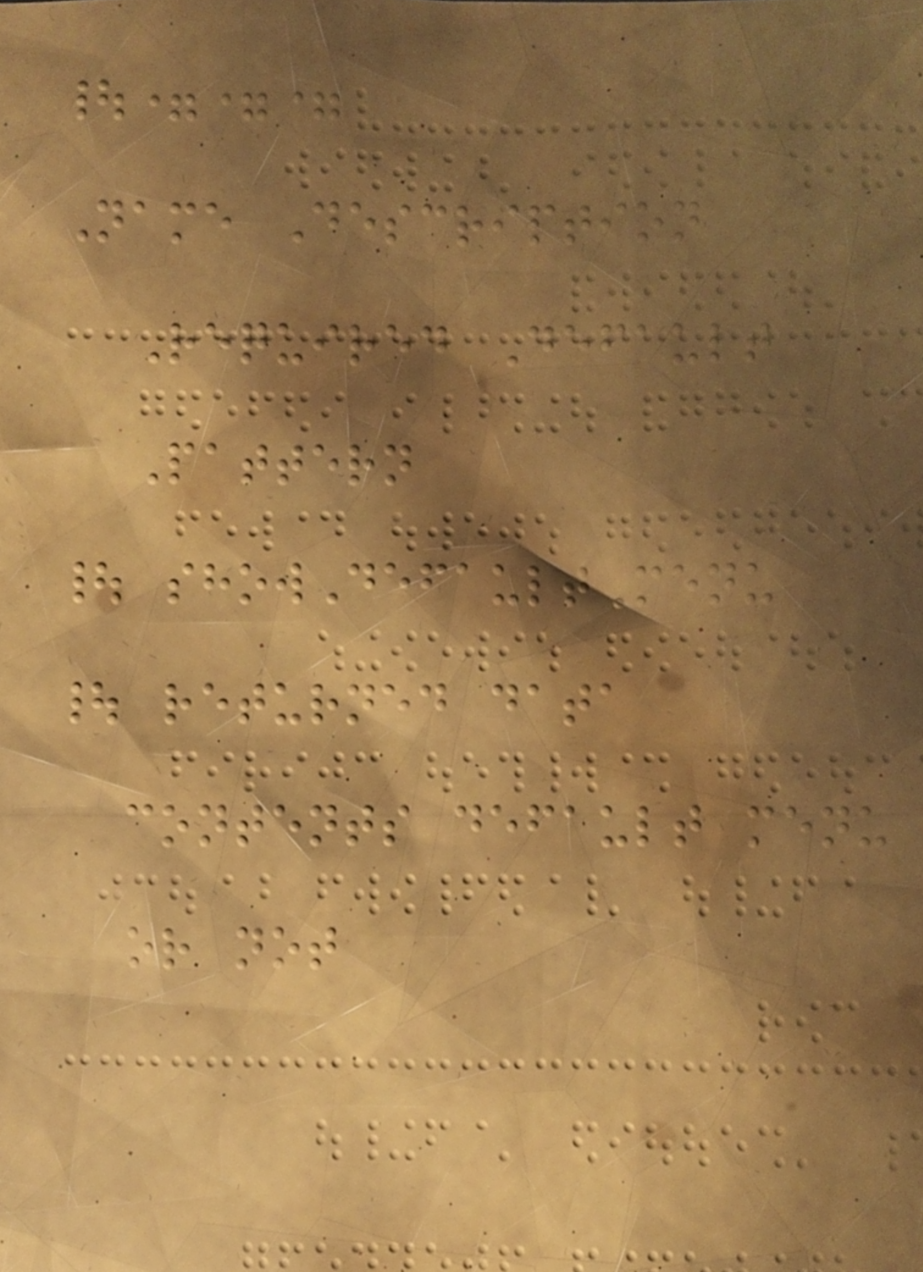|===
Name Description
Required Default
Pattern
| showDefaultMenu
| returned data
contents default menu
or not
